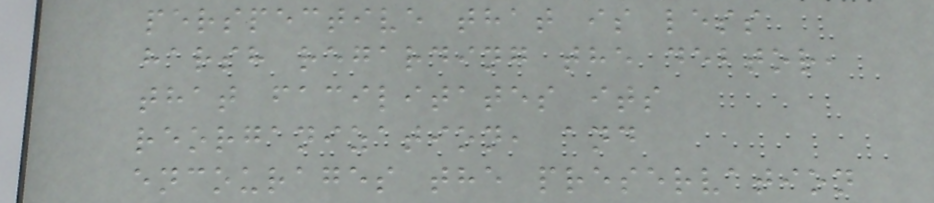perspective that is less
harsh regarding the debtor,
that facilitates its
reorganization, and
encourages the preservation
